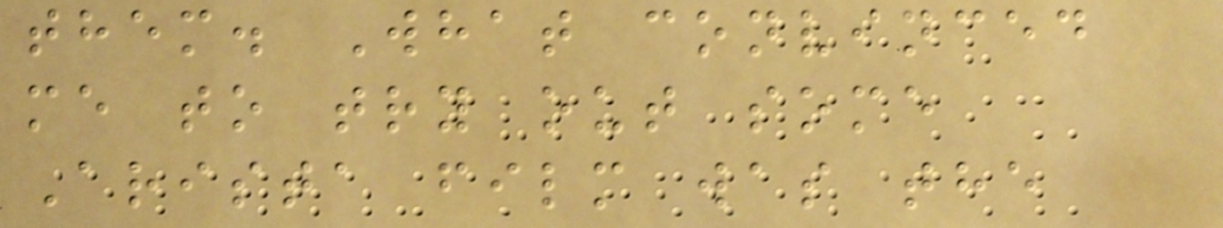them. What convinced
me to try out some
Arista film was the
